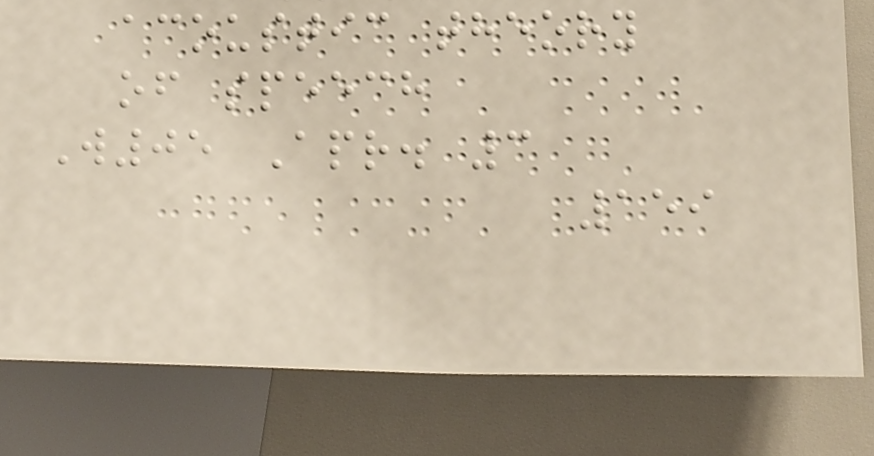acoustic theory
of speech
W05 Apr. 3
159
